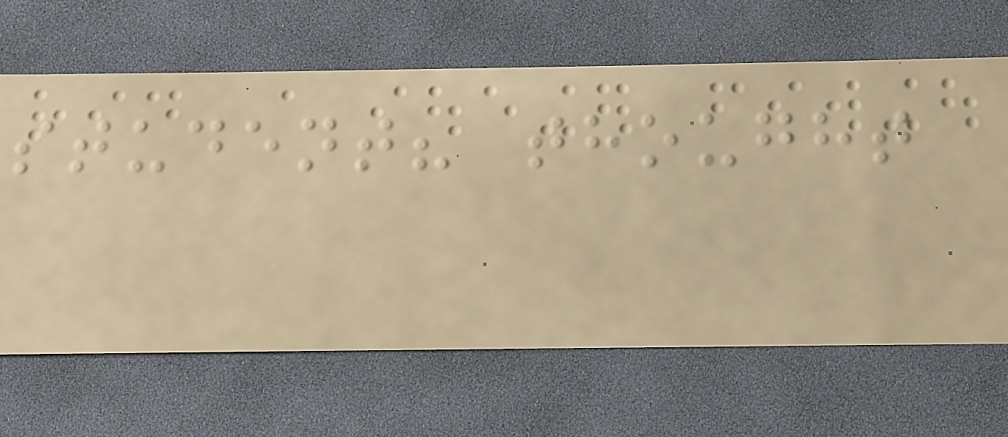student? thought
